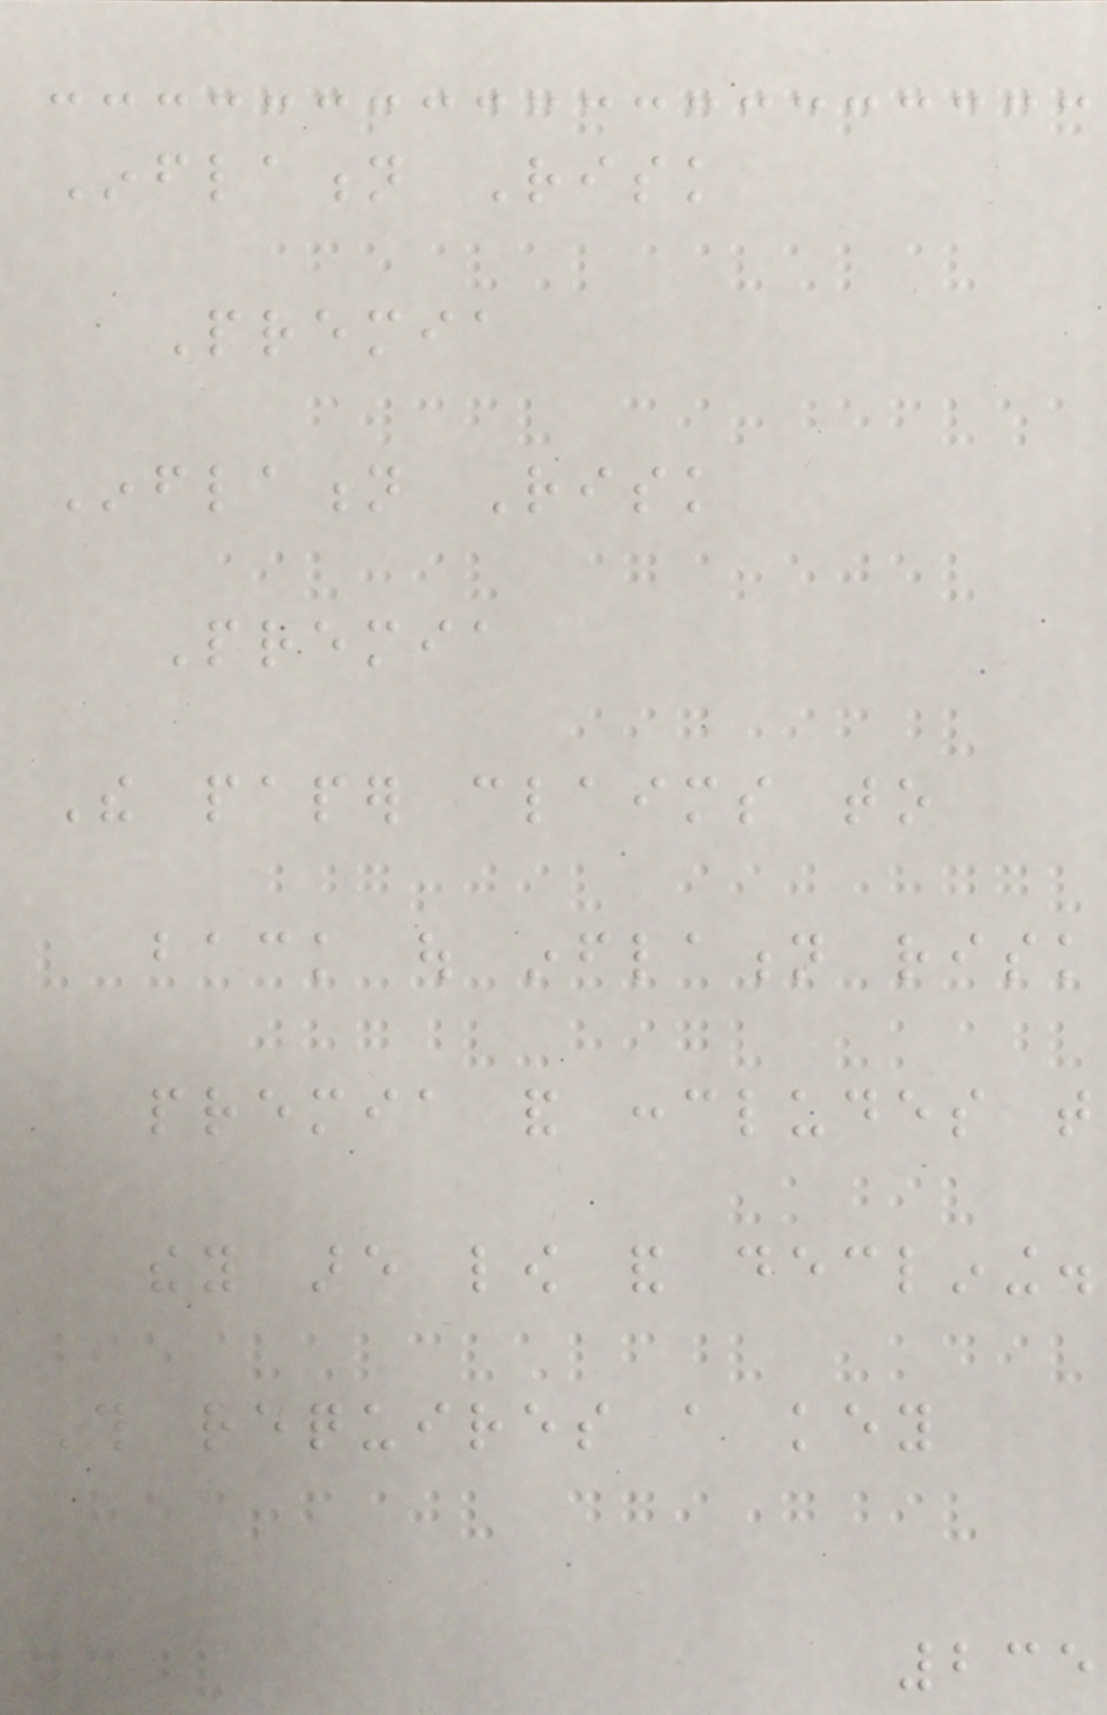Inflation Risk
Premia
Inflation Risk
Premia
The paper claims to
back out inflation risk
premia and concludes that
they are low and declining.
This requires a key
235
